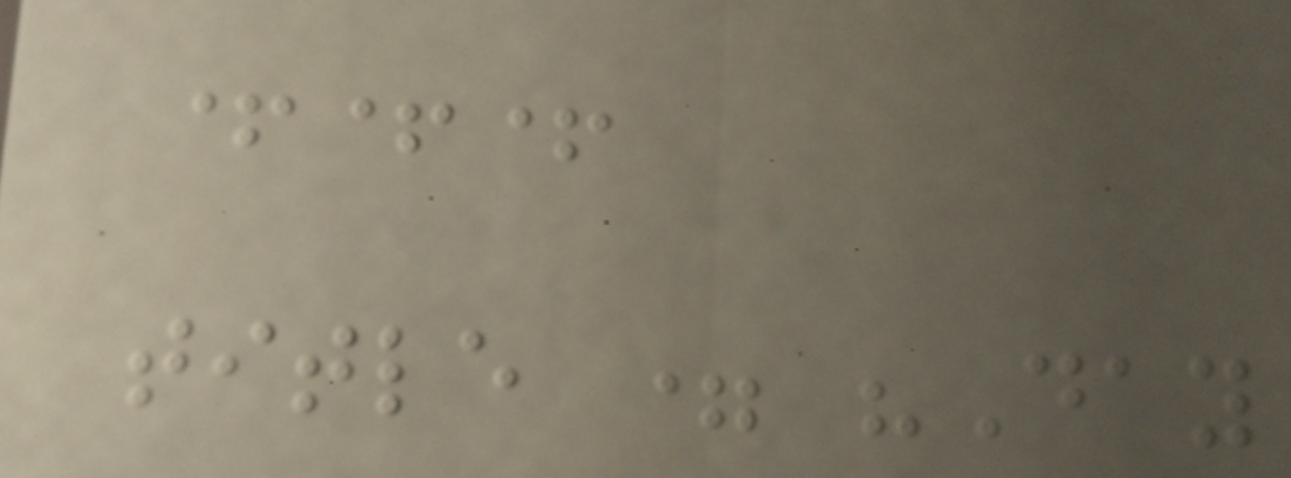+++
title = "Day
